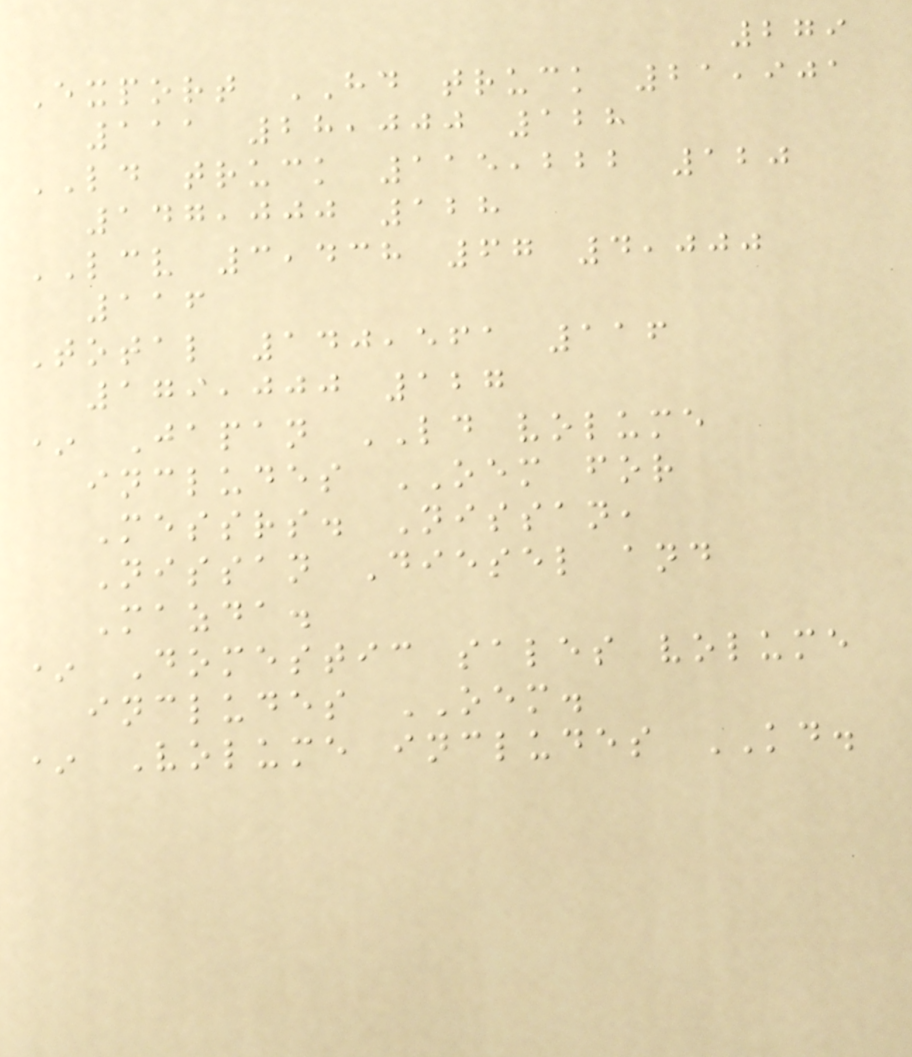279
Export HD truck 21,901
111 28,000 128
LD truck 115,222 120
147,000 128
LCV 3,438 67 4,000
116
Total 140,561 116
179,000 127
* Japan LD volume
includes OEM for
Messrs. Nissan,
Nissan Diesel and
Mazda.
* Domestic sales volume
includes OEM.
* Volume includes KD.
